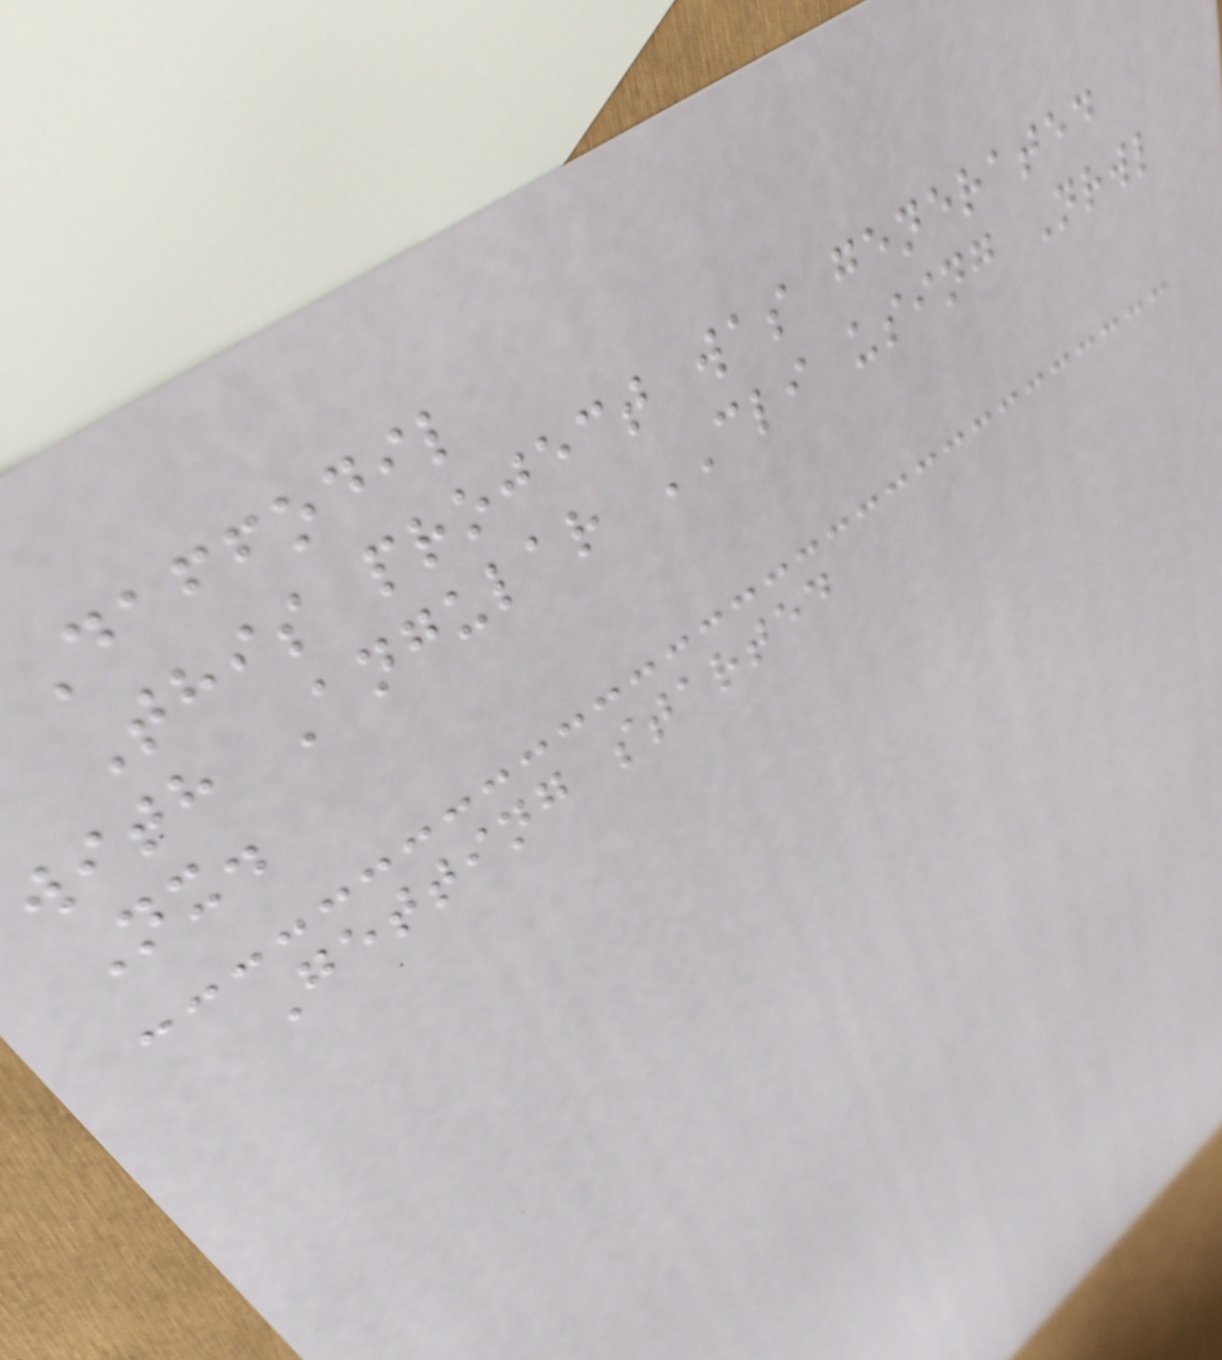Daffodil
This project was generated
with Angular CLI using Nrwl
Nx.
Getting started
